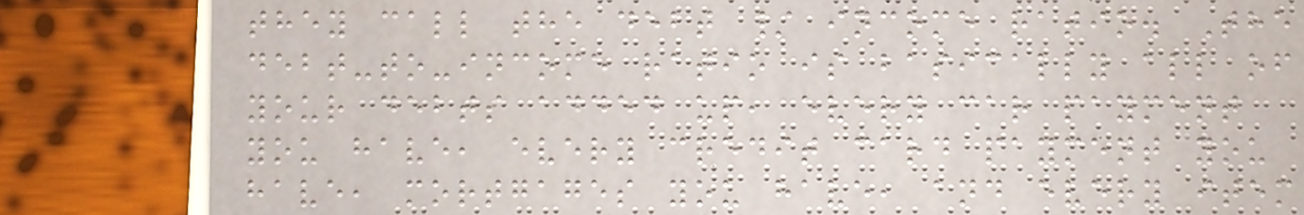they call the debt / income ratio. The
debt-to-income ratio is basically all of
your debts added up, every car payment
you have, every credit card payment you
have, mortgages you have, and every item
